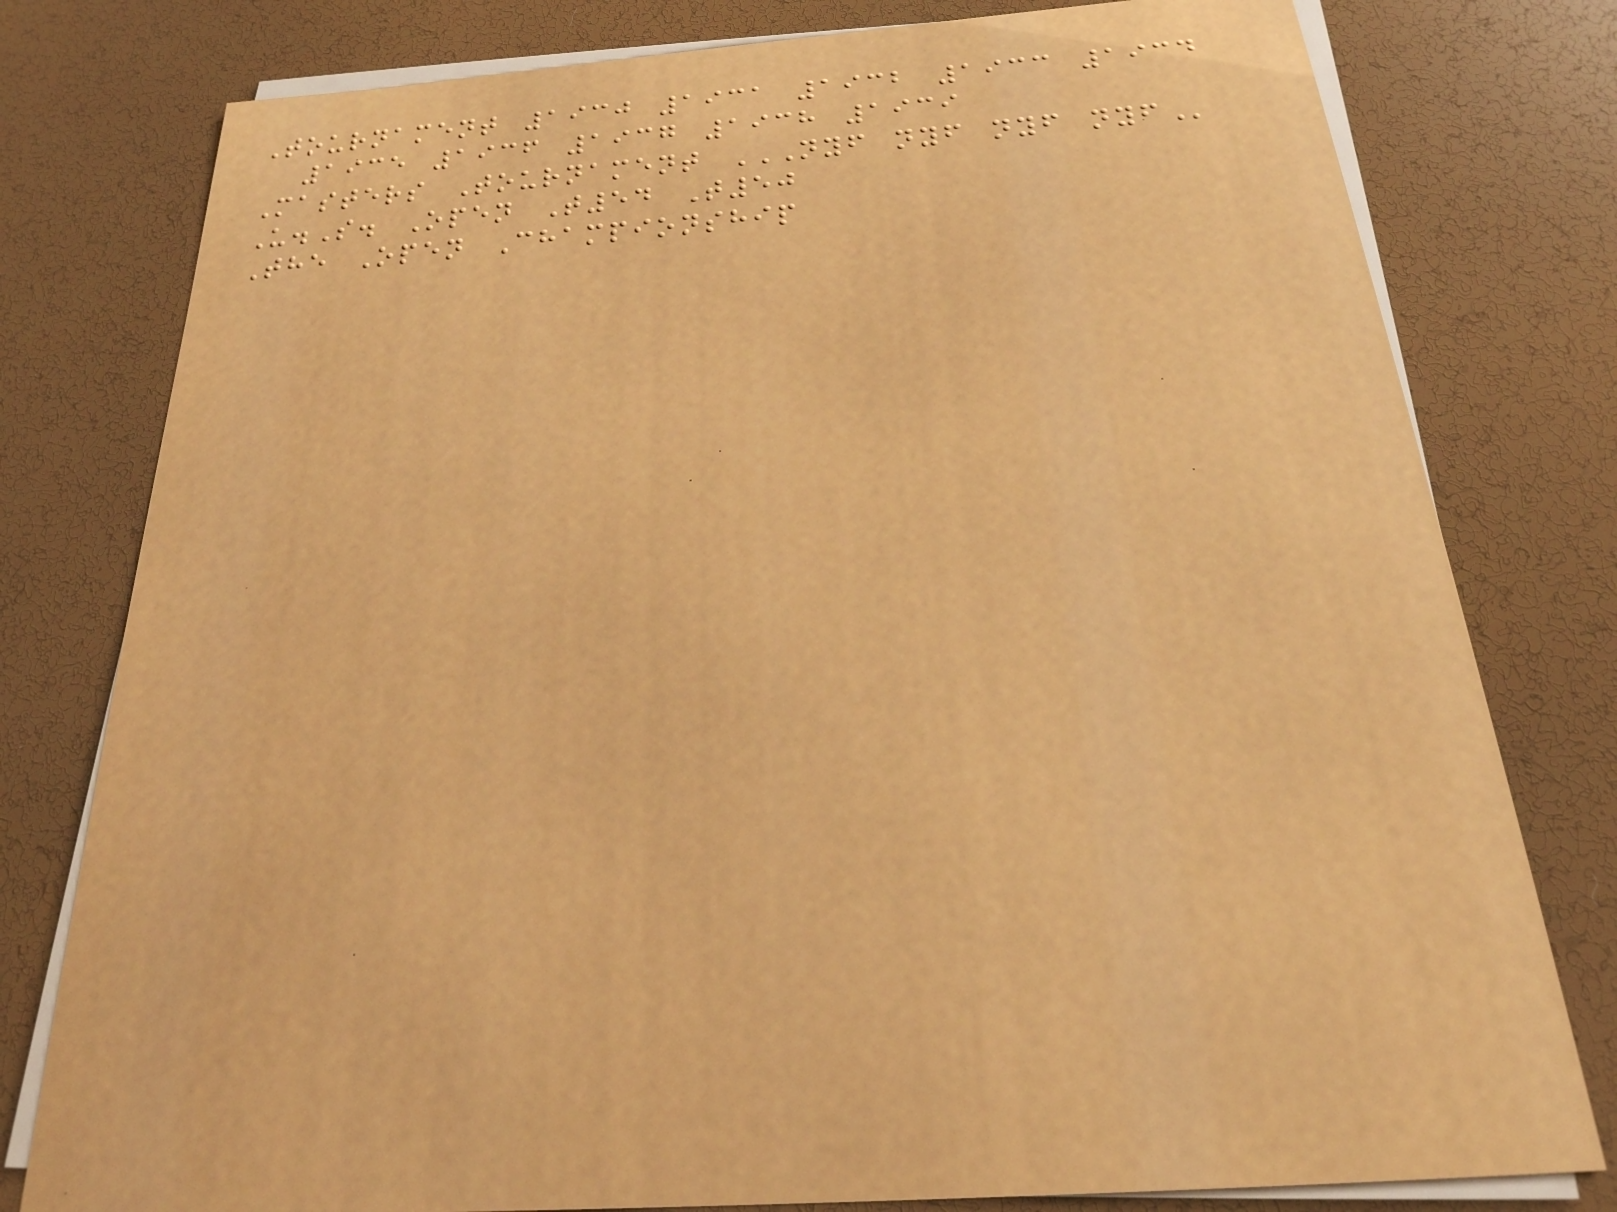Tournament 1930 1931 1932 1933 1934
1935 1936 1937 1938 1939
Masters Tournament NYF NYF NYF NYF
U.S. Open T54 T50
The Open Championship
